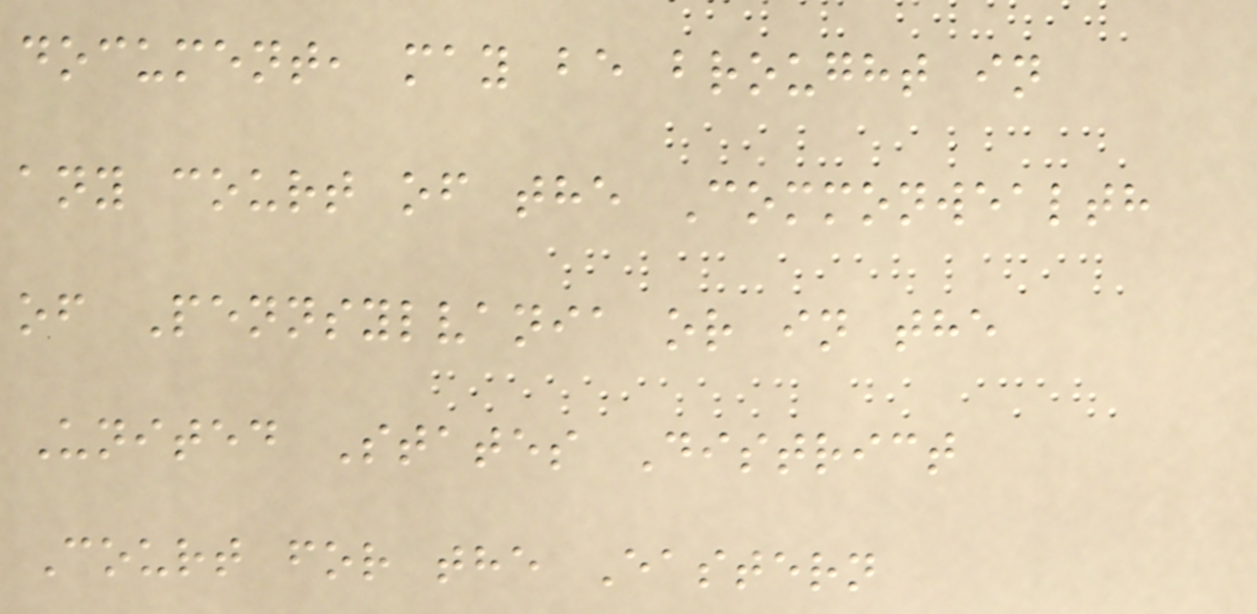document, may be brought in
any court of the Commonwealth
of Pennsylvania or in the
United States District
Court for the Eastern
